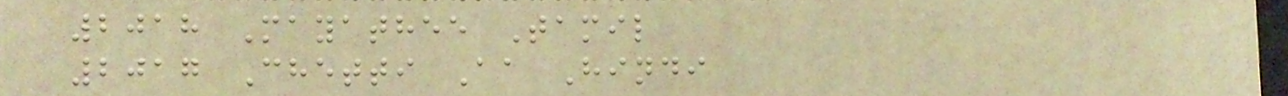2018 Mayathee Tamil
2017 Chetti Aa Hindi
